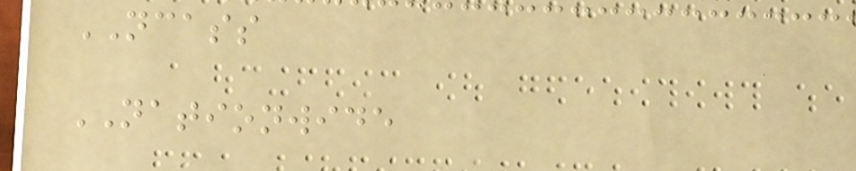NCASS
NATIONWIDE
